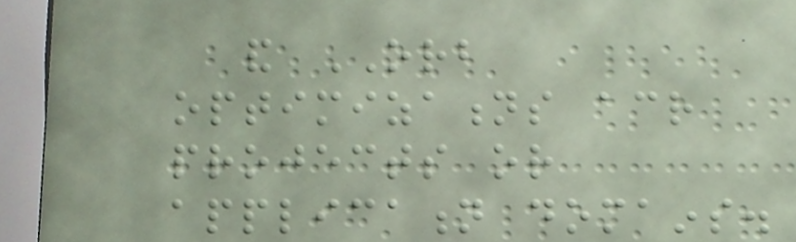and ORB
optimizations across
projects or
application domains.
